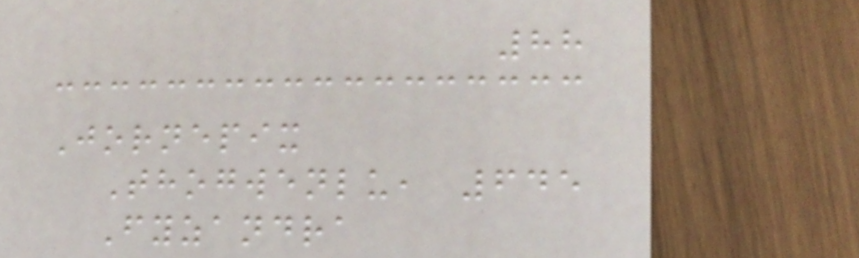88
Jornepix
Thogwenlu, 645
Fyzandra
